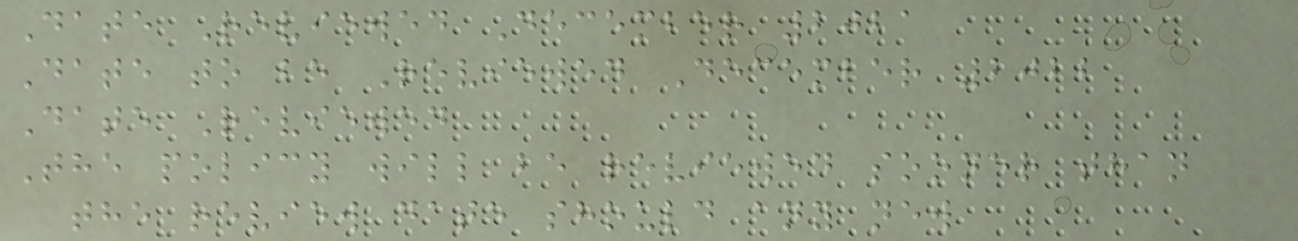Date Reviewed December 2021
Date to be Reviewed December 2022
Date Reviewed
The policy will be reviewed sooner than
the review date should any new
